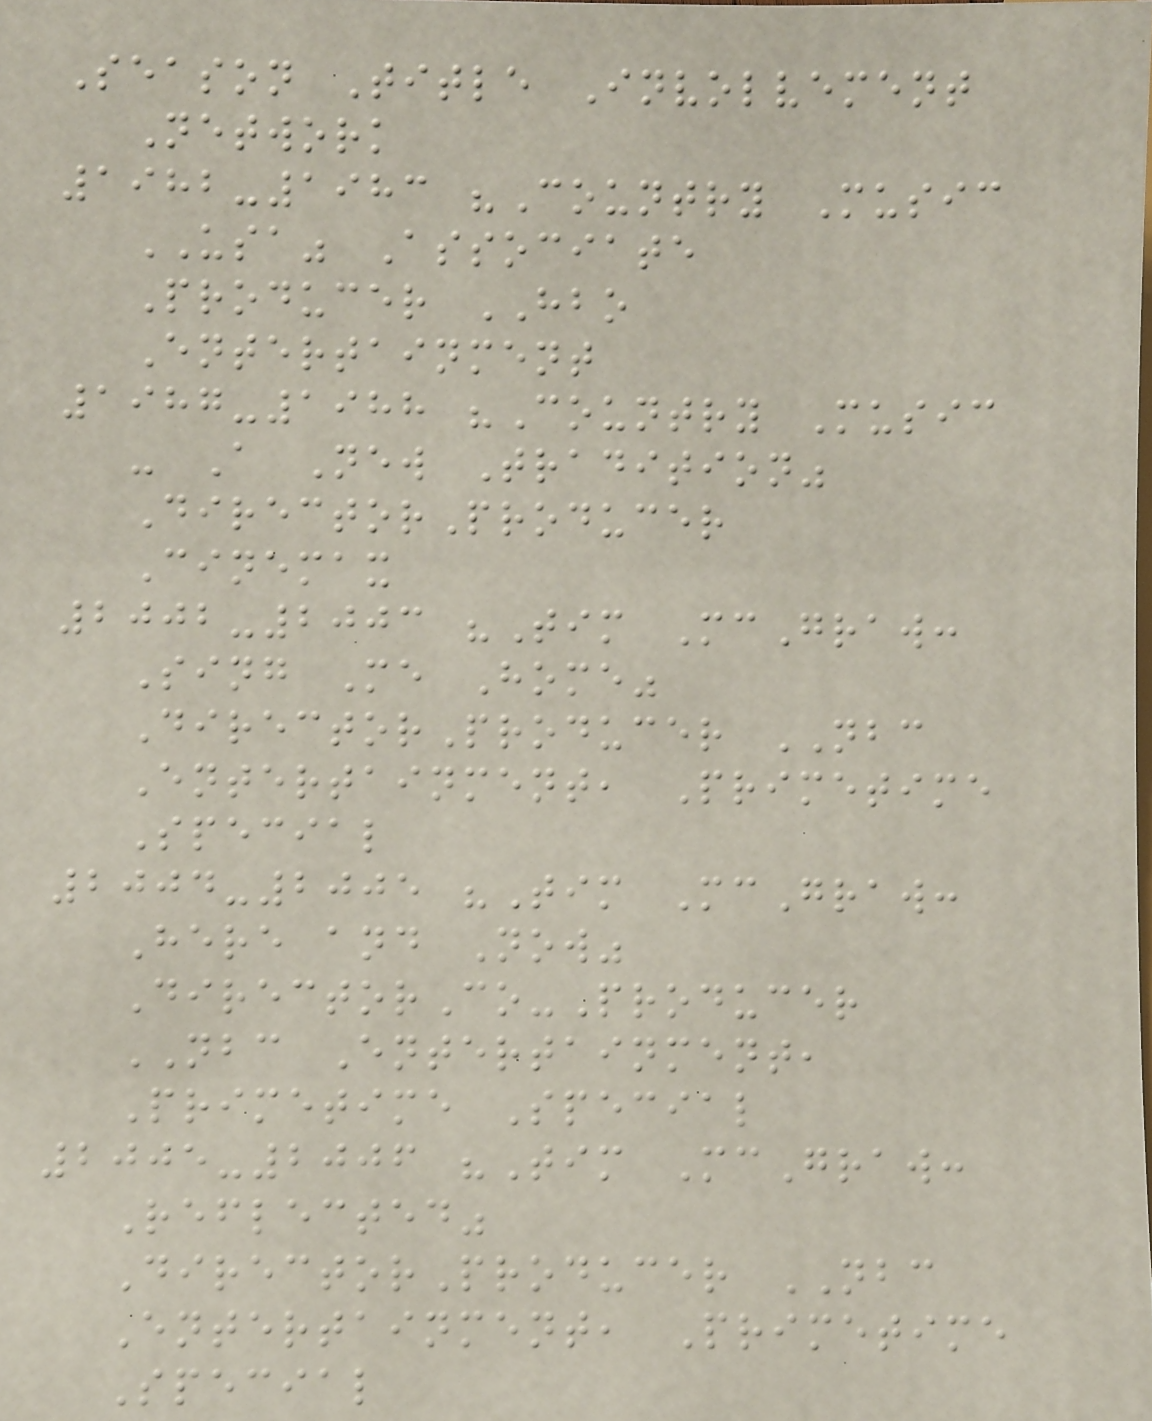Season Title Involvement
Network
1982-1983 "Country Music
USA" Associate
Producer HBO
Entertainment
1987-1988 "Country Music
- A New Tradition"
DirectorProducer
Cinemax
2002-2003 "Tim McGraw:
Sing Me Home"
DirectorProducer NBC
Entertainment, Primetime
Special
2004-2005 "Tim McGraw:
Here and Now"
DirectorCo-Producer
NBC Entertainment,
Primetime Special
2005-2006 "Tim McGraw:
Reflected"
DirectorProducer NBC
Entertainment, Primetime
Special
